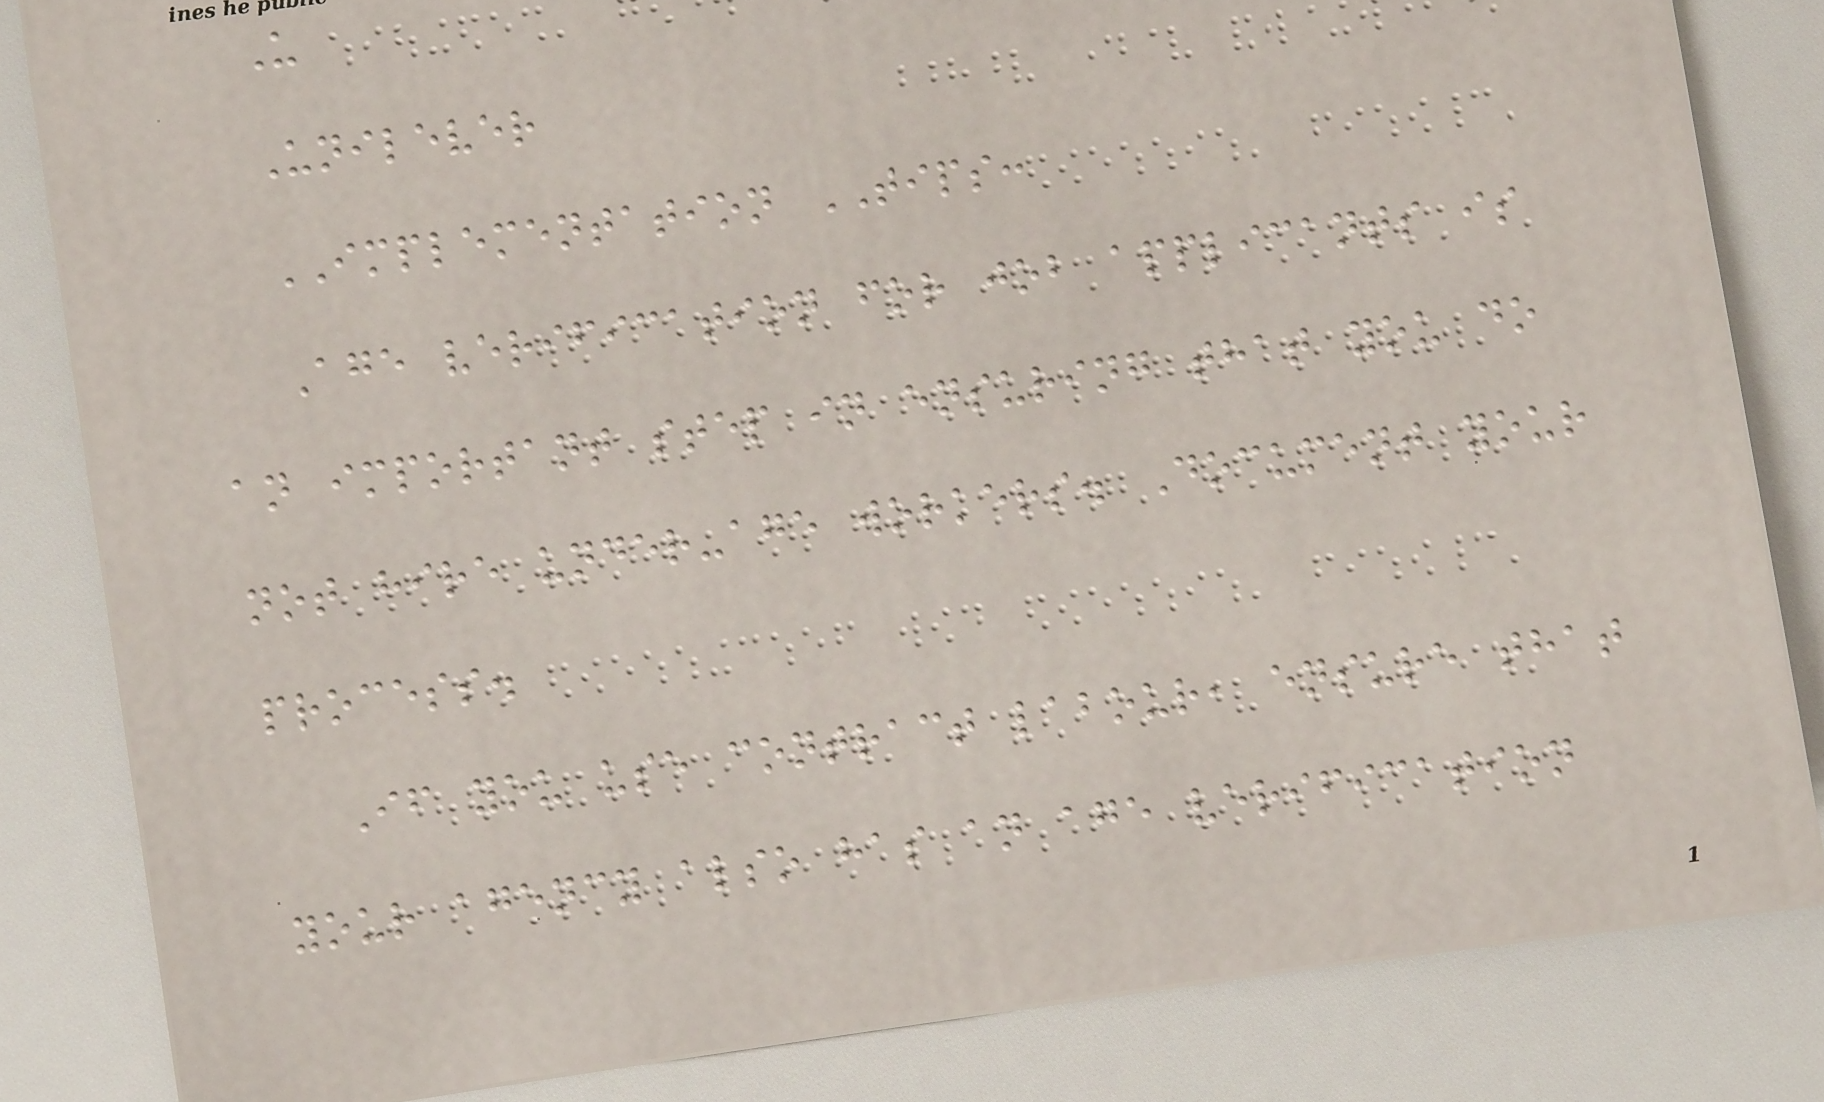U
Unilever
IMPLEMENTATION TIPS:
Age verification for job applicants is
an important step in ensuring that you do
not hire under-age workers. Document your
process.
If you use contract labour, ensure that
your agency also has an age verification
